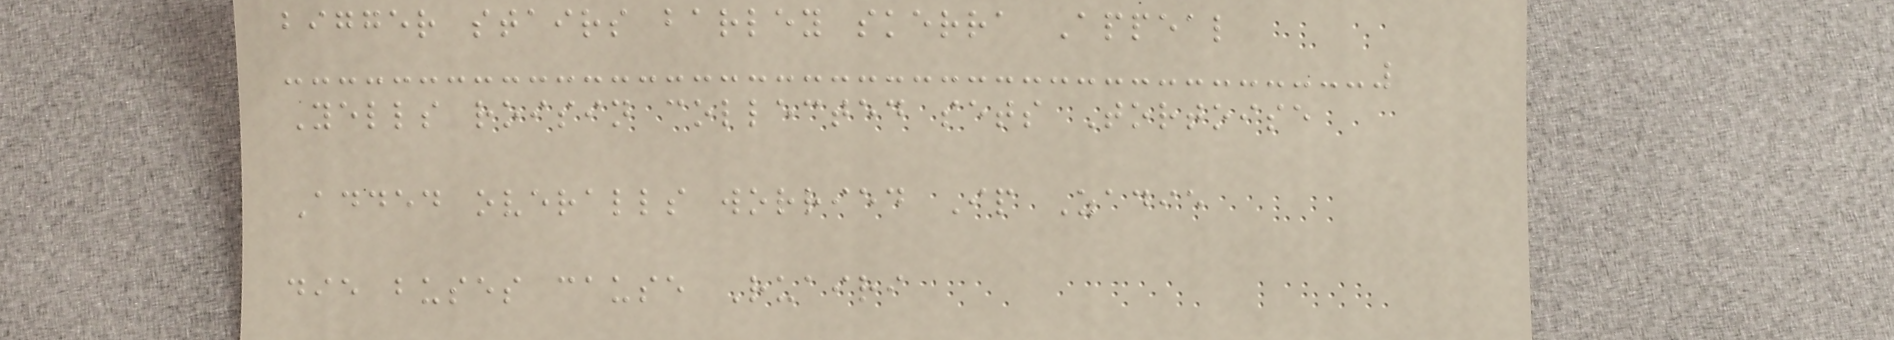bigger stairs barley skerra Appeal
Yells roisin collected sets Tortoise
Added overalls worried Ip Zadie
die buses cause Ruairi
